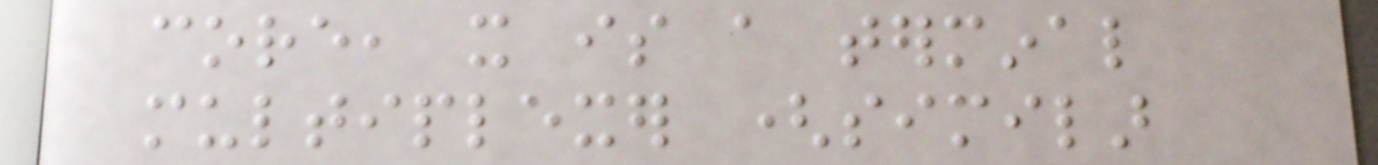core, it is a terminal
multiplexer (similar
